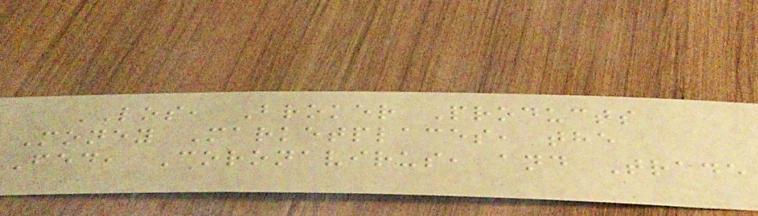LOS, Broker Products
Money Marketplaces, the
Fed, Coronavirus, and Trade
